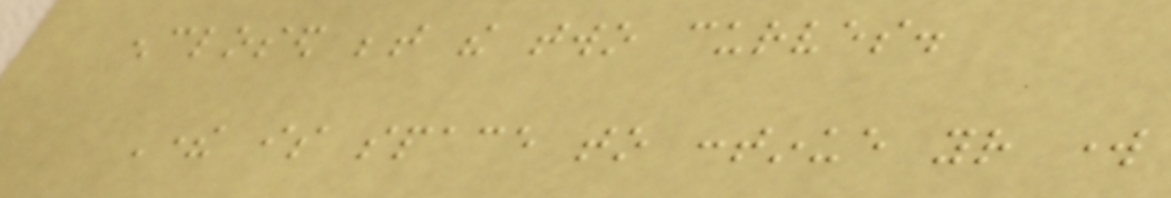enclosed between the two curves.
There is space to continue your work
